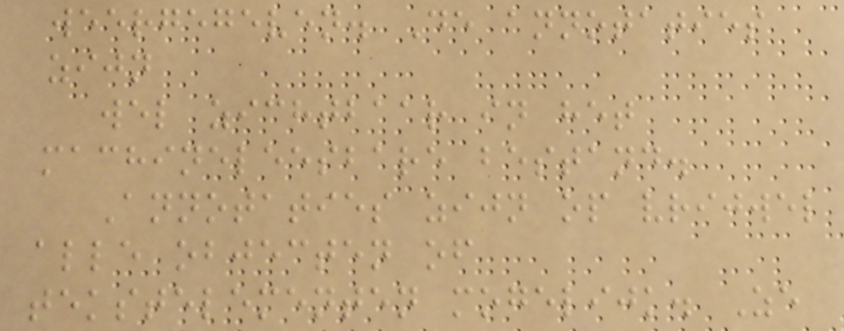weergegeven. De annotaties
zijn
wel zichtbaar in het
machineleesbare bestand.
Annotaties zijn op vrijwel
alle objecten of
tekstelementen mogelijk. Ze
